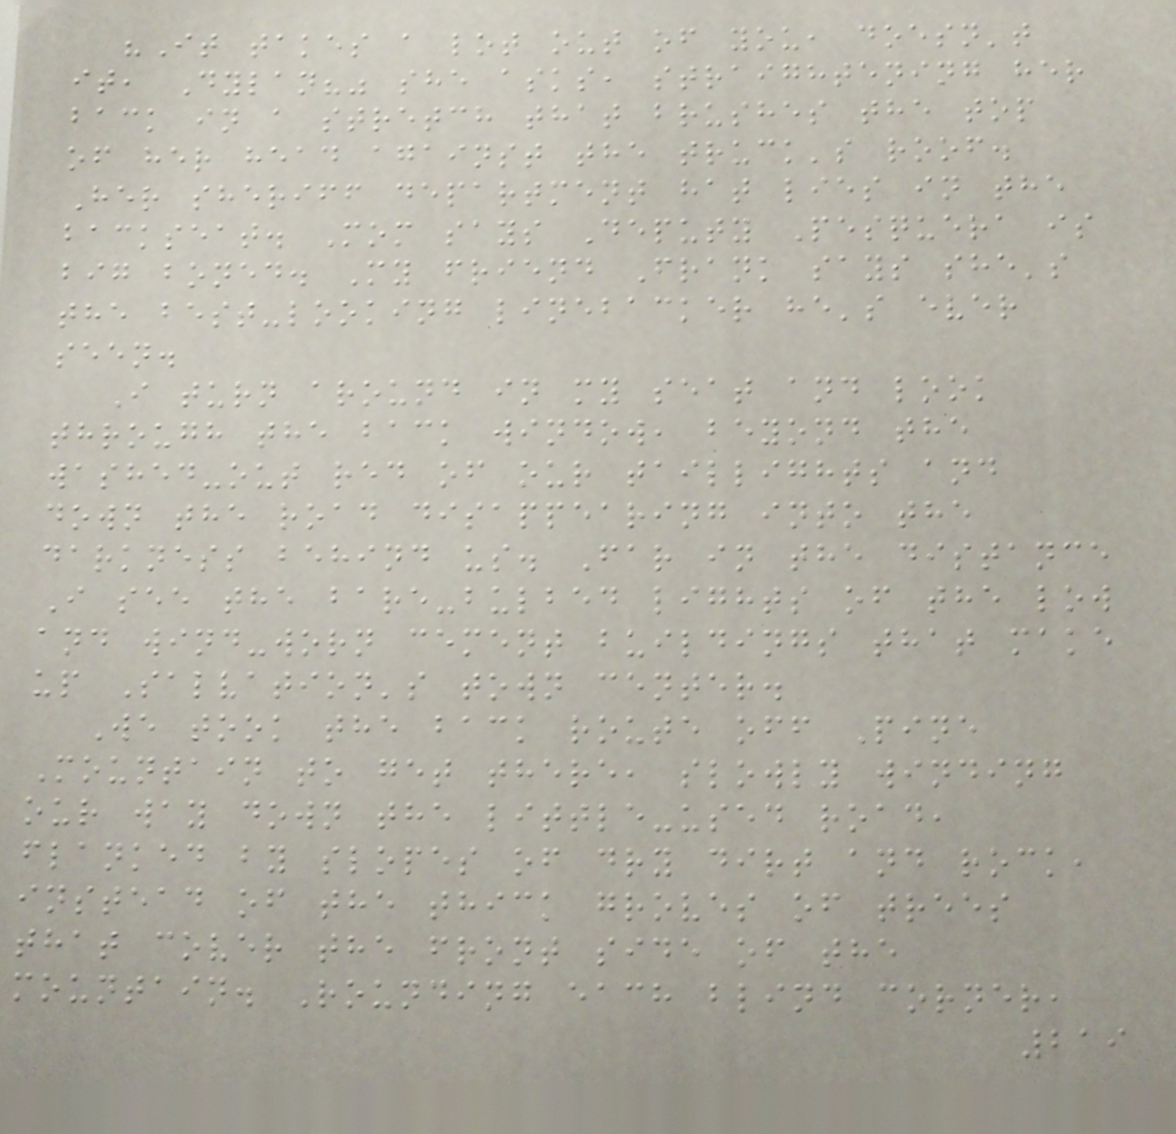"It takes a lot out of you, doesn't
it, Dylan?" she asks, straightening her
back in a stretch that brushes the top
of her head against the truck's roof.
Her sheriff department hat lies in the
backseat. Mom says Deputy Pesquera is
big boned. My friend Frank says she's
the best-looking linebacker he's ever
seen.
I turn around in my seat and look
through the back window, beyond the
washed-out red of our taillights and
down the road disappearing into the
darkness behind us. Far in the distance
I see the bare-bulbed lights of the low
and wind-worn cement buildings that make
up Salvation's town center.
We took the back route off Pine
Mountain to get there, slowly winding
our way down the little-used road,
flanked by slopes of dry dirt and rock,
instead of the thick groves of trees
that cover the front side of the
mountain. Rounding each blind corner,
219
